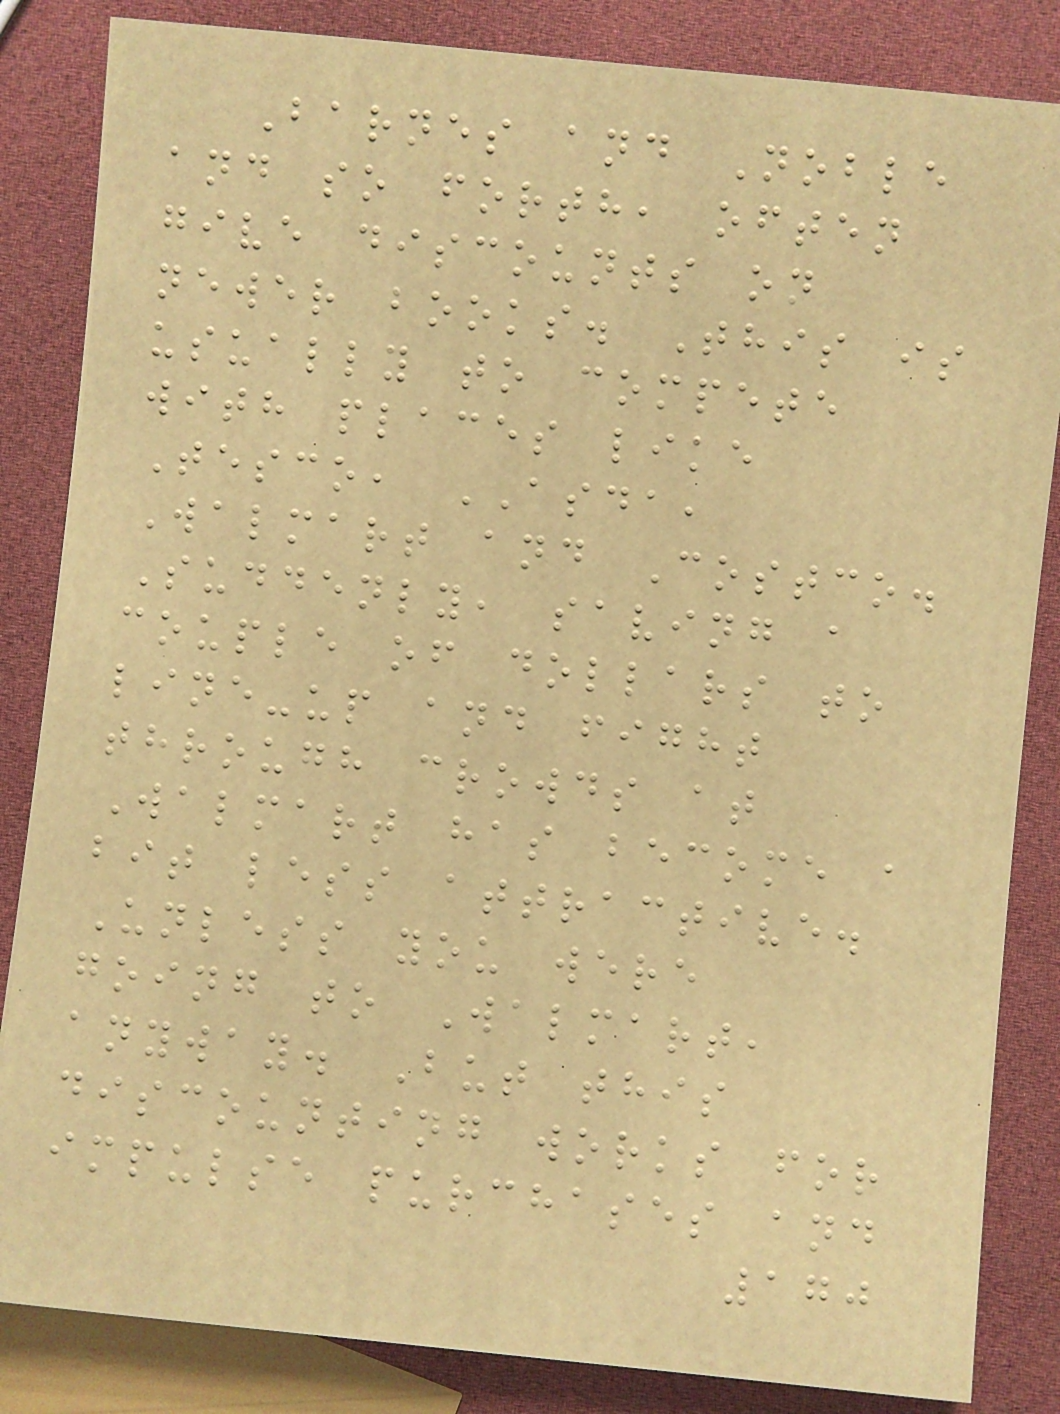Barnes and Noble
and so forth, often
give discounts on
newer books. This is
usually to compete
with places like
Tesco, ASDA,
Walmart and Costco.
Suddenly, saving a
couple of dollars to
line-up and fight
through crowds at
Walmart has become a
bit less attractive.
Unless you were
going to Walmart,
anyway. But this
discounting works for
impulse purchases and
170
